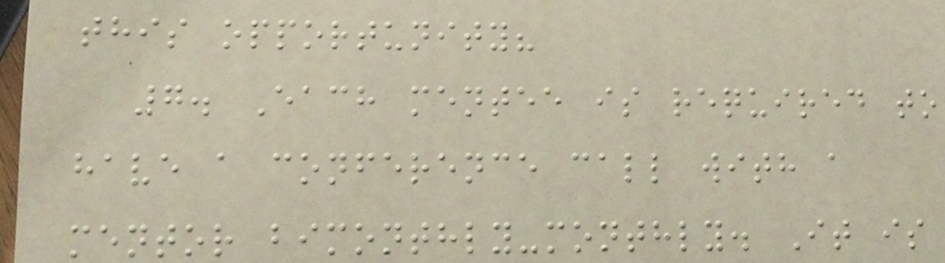this opportunity?
7. Each mentee is required to
have a conference call with a
mentor bimonthly-monthly. It is
